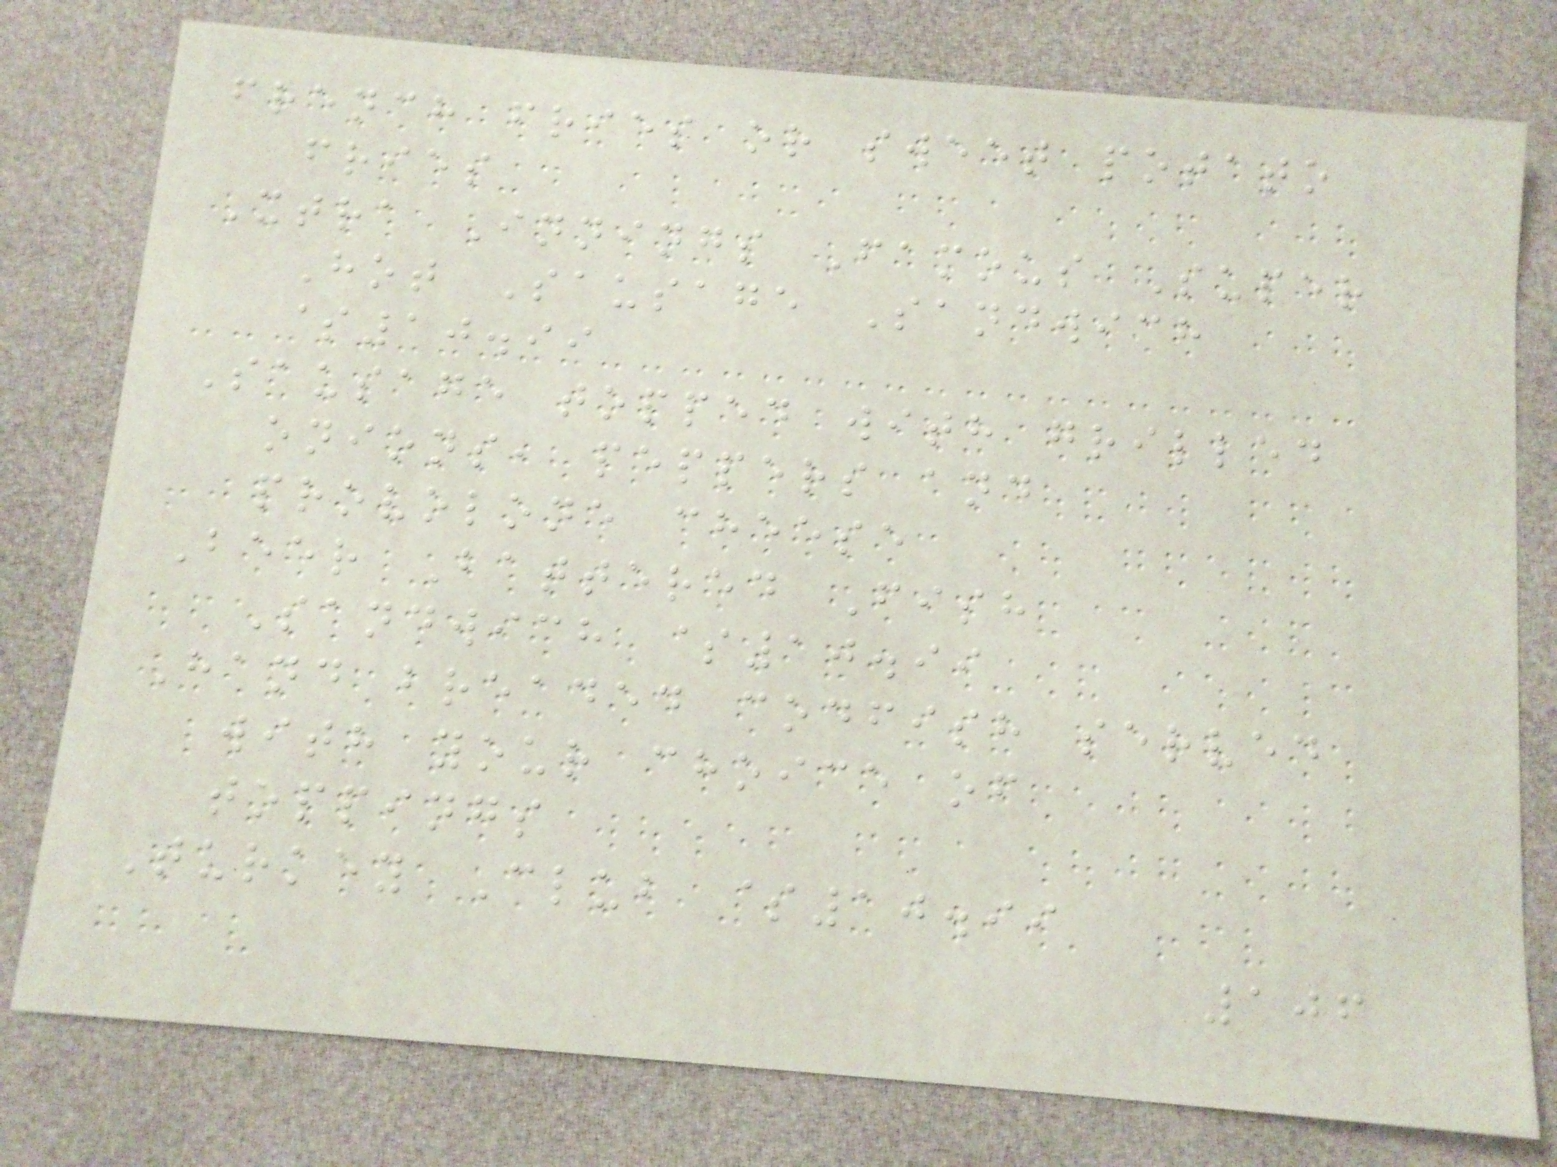french fries or sweet potato
fries
Xtra Innings Famous Super
Hot Sausage Sandwich
$10.99
Sausage topped with grilled
onions, peppers and
provolone cheese
Beer Battered Fish
Sandwich $10.99
Hand breaded codfish served
with your choice of
toppings
Turkey Club $10.99
106
